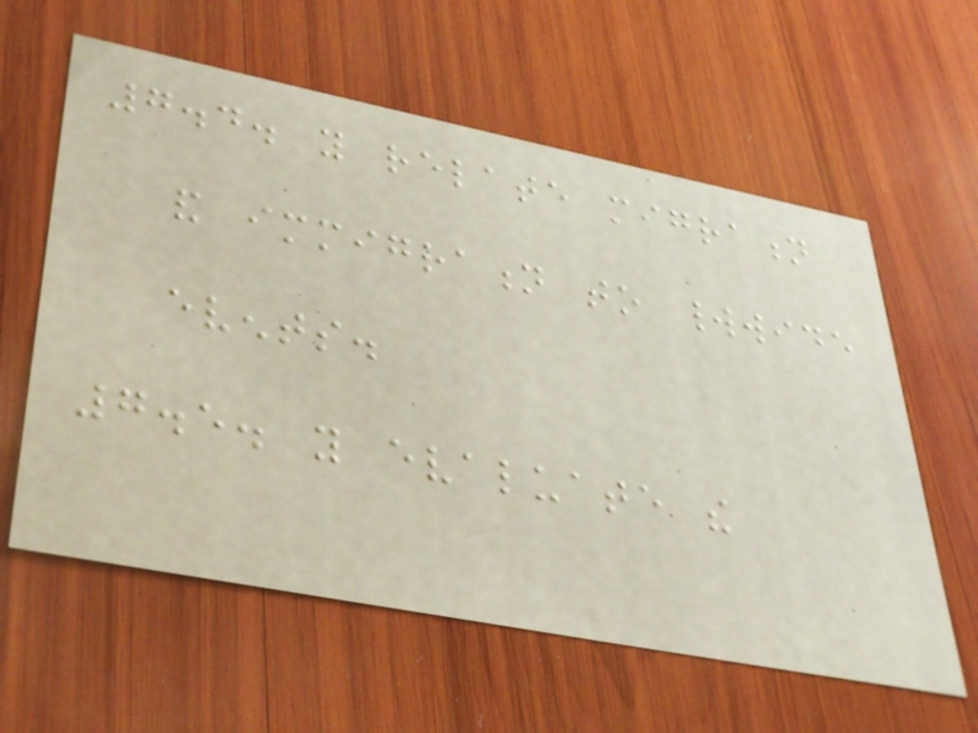7.4. you relate migration
and immigration to worldwide
events.
7.5. you evaluate the
